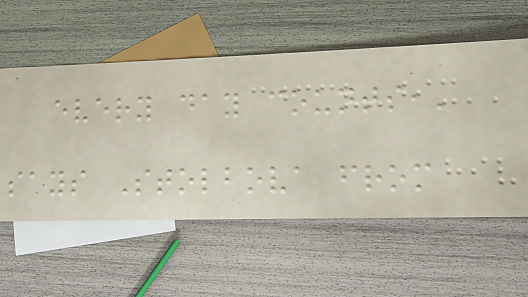every day counts,'
says Stolbova from
